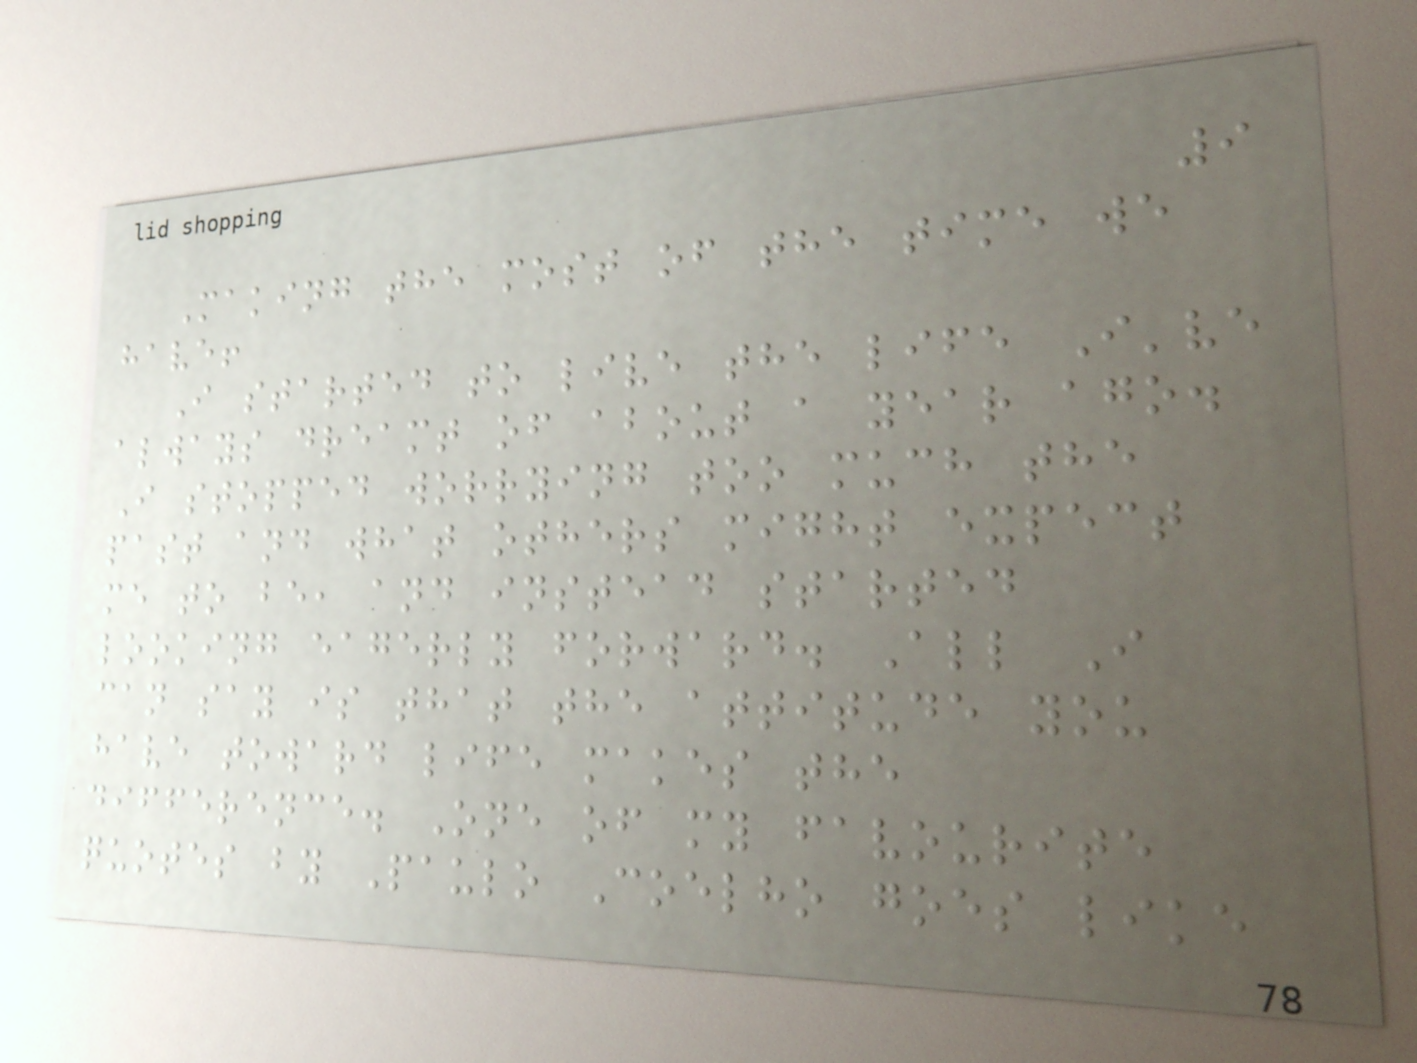9
Making the most of the time we
have!
I started to live the life I've
always dreamt of about a year ago.
I stopped worrying too much the
past and what others might expect
me to be, and instead started
looking eagerly forward. All I
can say is that the attitude you
have toward life makes the
difference. One of my favourite
quotes by Paulo Coelho goes like
